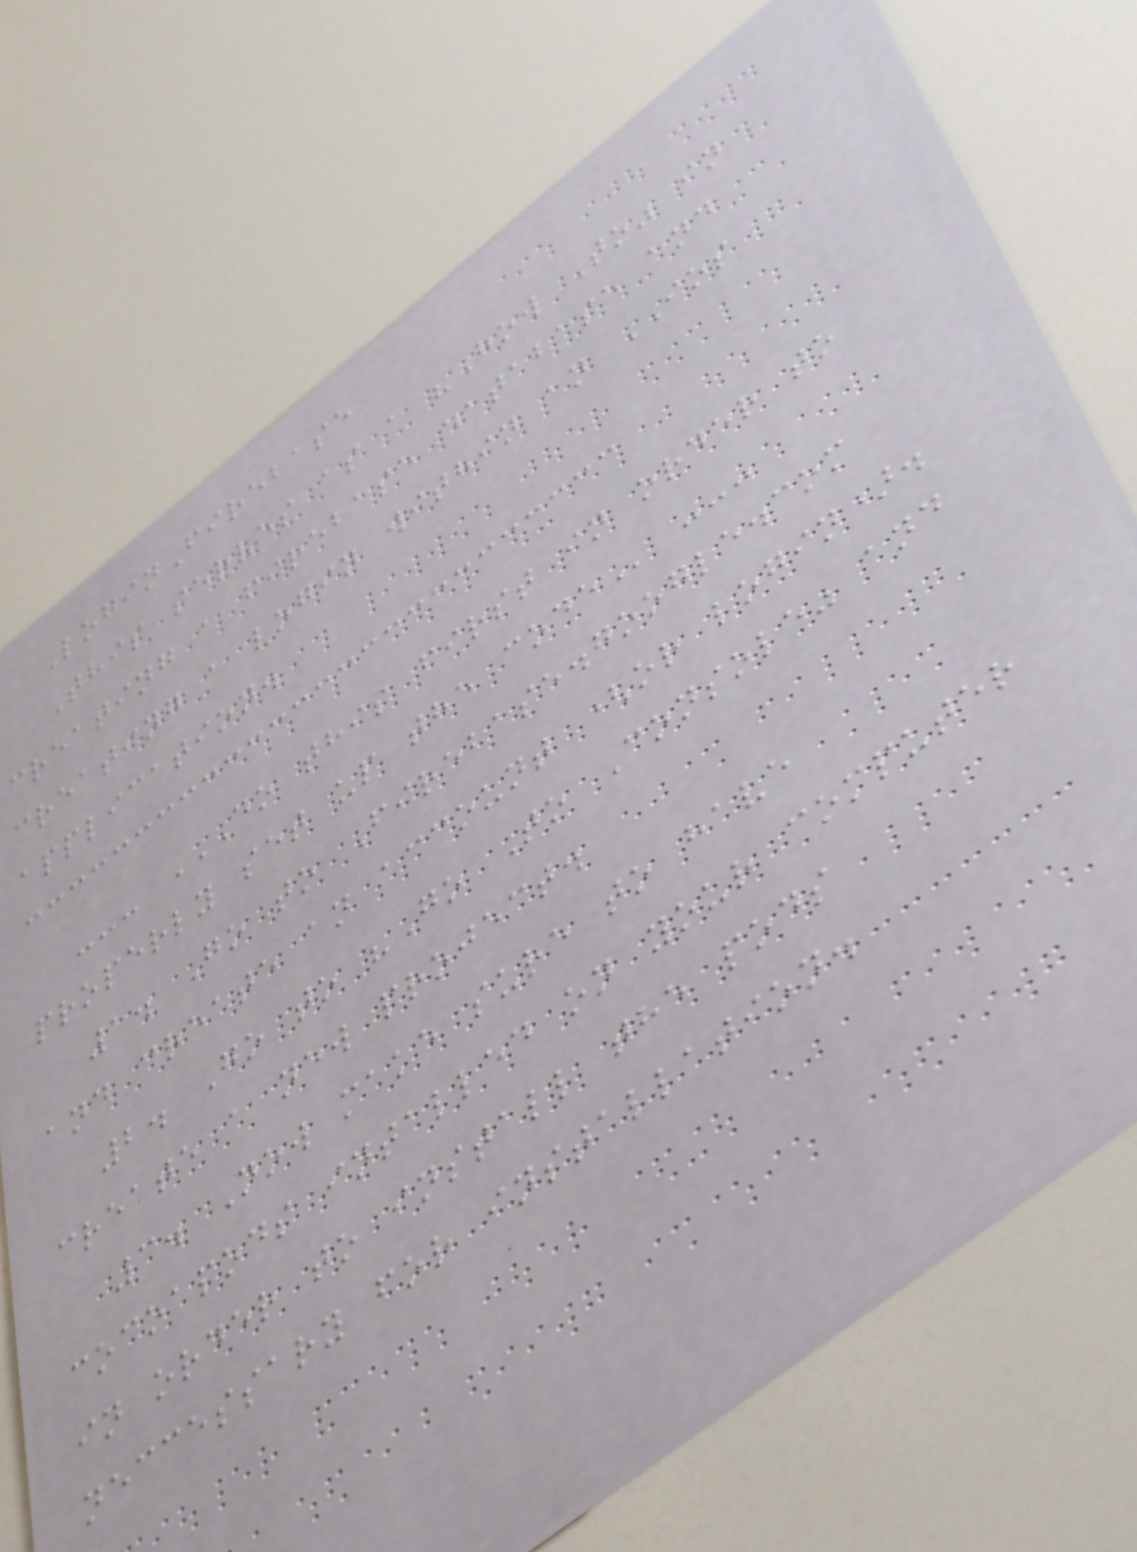LoginFirebase
This serves as a "How To" in
creating a firebase database and
creating a login within an IOS
application.
--- DO THIS FIRST IN ORDER TO
PROPERLY SET UP THE CODE ---
1. Go to Firebase.google.com
and create an account (or login).
2. Go to "Go To Console" and
create a new project.
3. Now make sure to have
cocoapods intalled on your computer
in order to install the pods
neccessary for installation.
